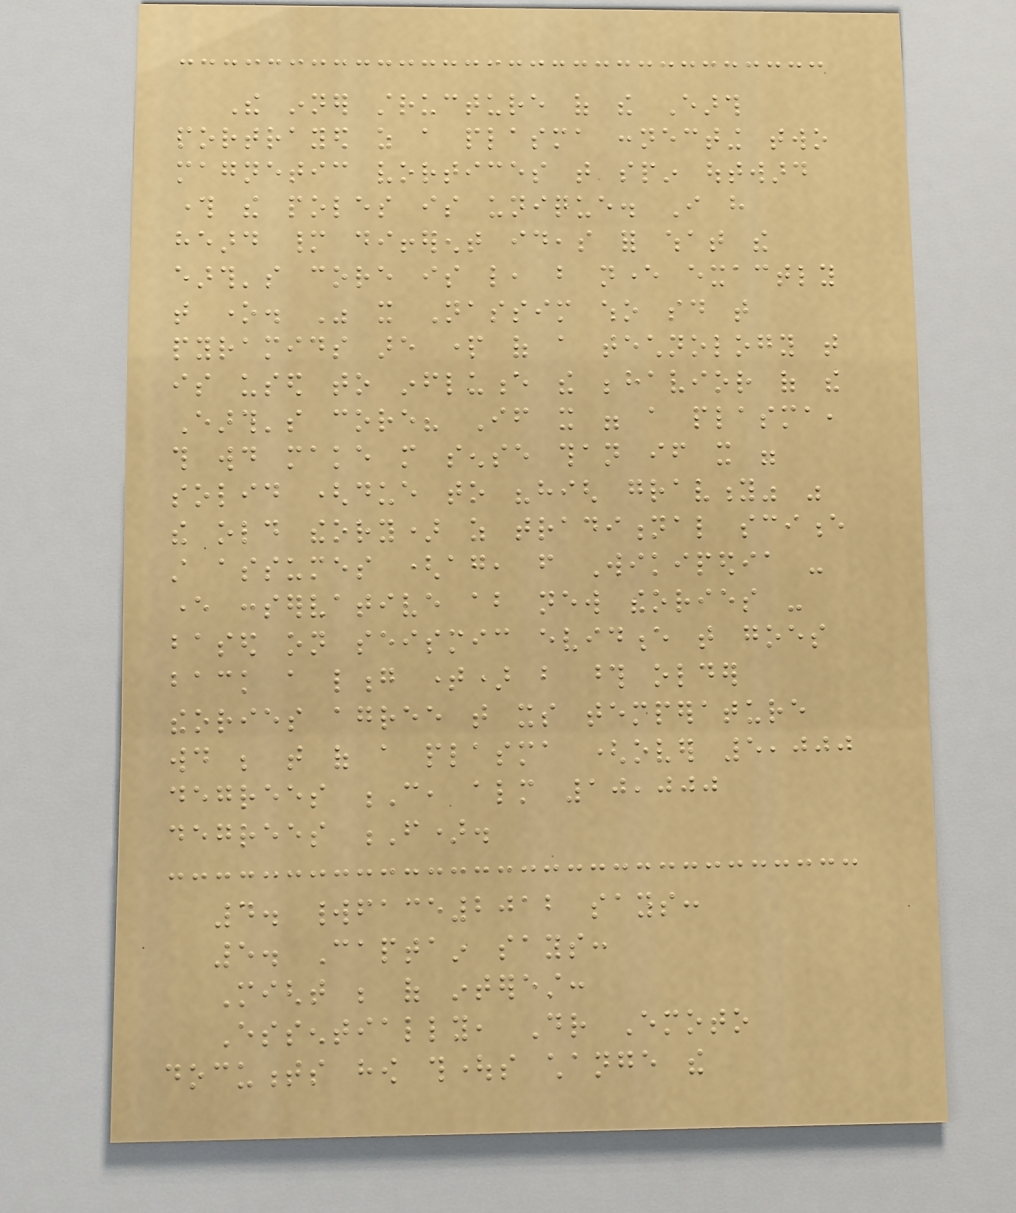The inner structure of the Earth
portrayed as a plasma connecting two
magnetic vortices that spin outward
through the poles is unique. I have
heard many different ideas for what the
earth's core is like, but never exactly
that one. Was it Nassim who said that
pyramids are part of a technology that
is used to influence the behavior of the
Earth's core? If it were a plasma,
this would make more sense than if it were
solid (due to "high gravity" was
the old theory) as traditional science
still assumes (again, from Wikipedia -
ever conservative about new theories -
based on seismic evidence that goes
back a long time) but those older
theories agree that its temperature
would be that of a plasma (over 5,000
degrees C, almost 10,000
degrees F).
4. worldface2012 says:
5. Captain says:
Might be of interest:
Essentially, Dr Emoto
documents how thoughts change the
